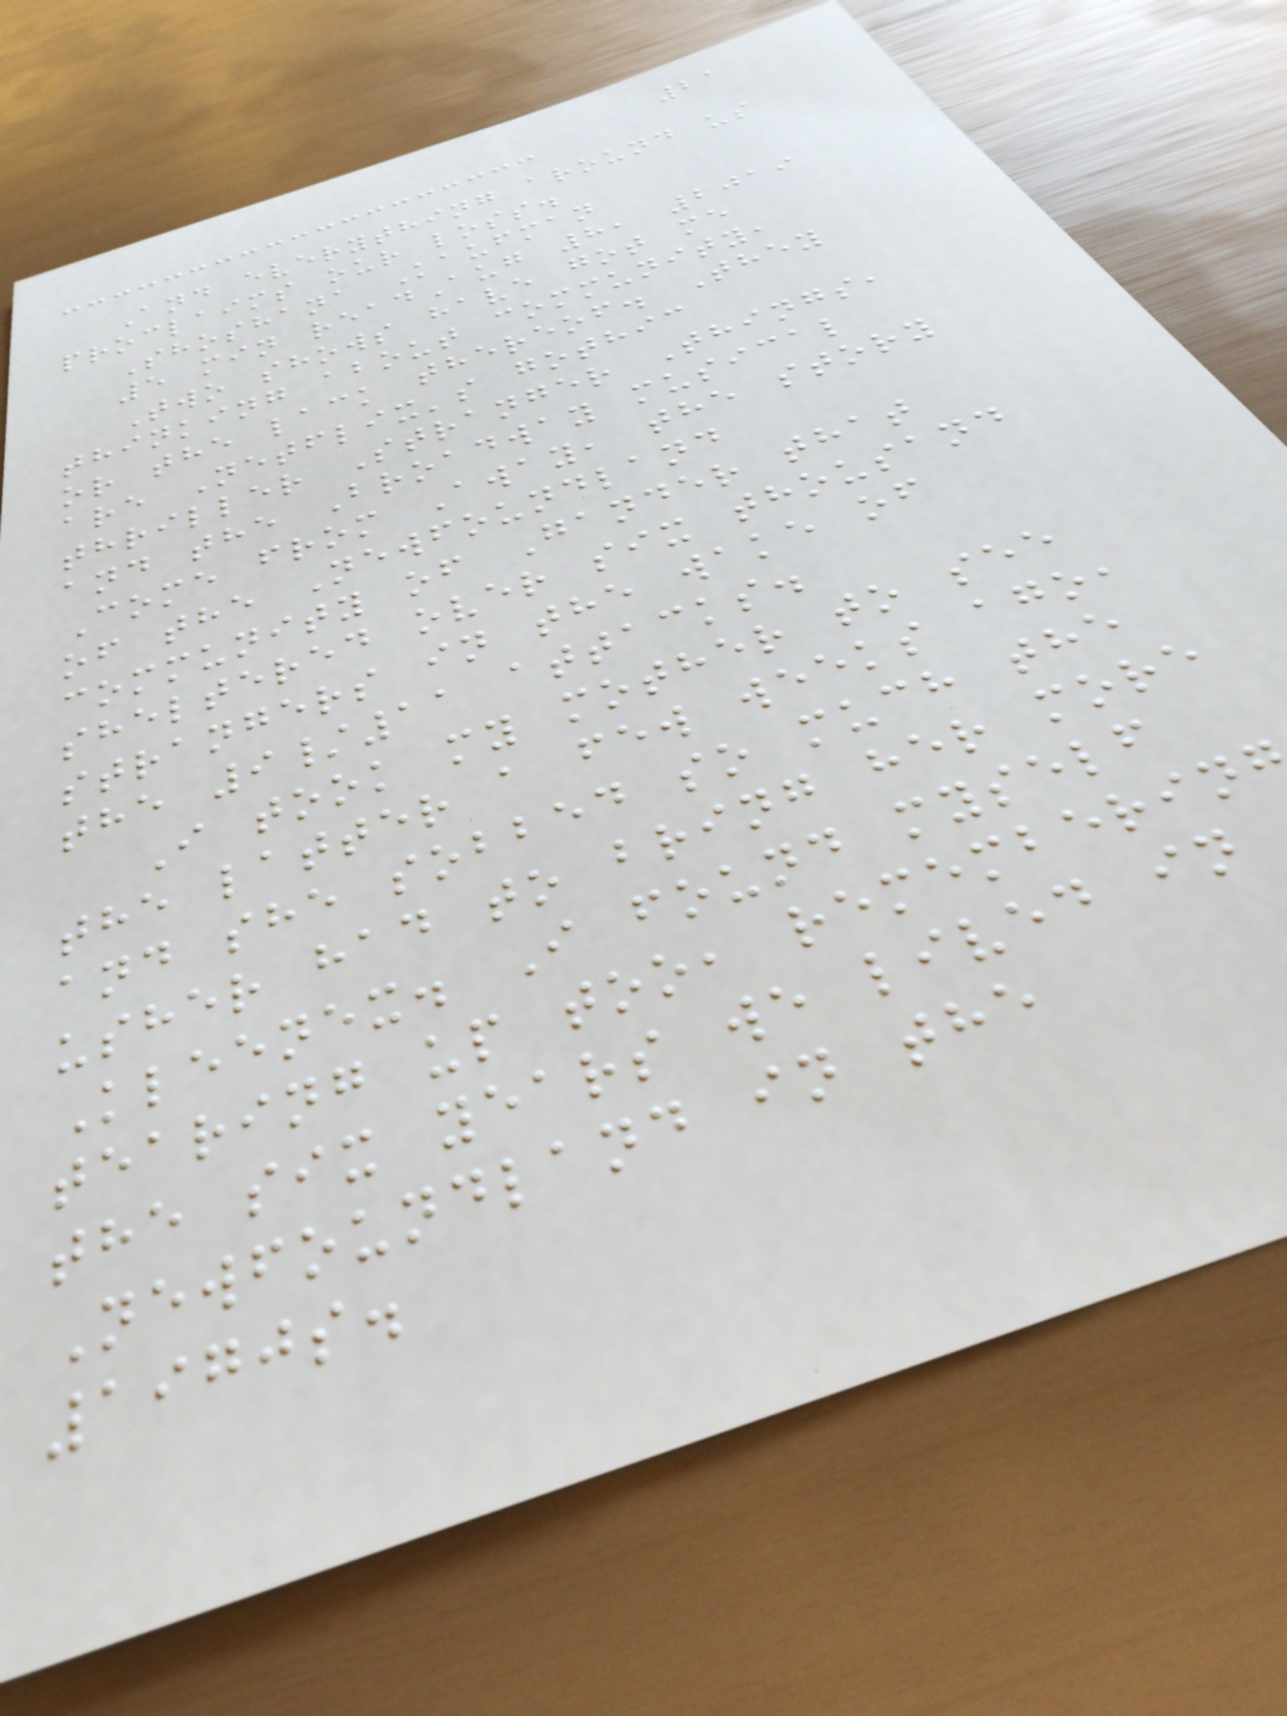21
And everything around us
proclaims our loss.
Shoshana Kaufman
5 min readAug 8, 2019
Two shows have got me
thinking about community,
or the lack thereof. They
are Netflix's gothic
thriller Stranger Things,
and the Broadway musical
Come from Away, the story
of the Newfoundland
community of Gander that
sheltered over six thousand
strangers in the wake of
the 9/11 attacks.
I took my mother to see
the latter a few weeks ago,
and she sobbed so much the
usher had to bring her more
Kleenex. I found myself
tearing up too, rememberin
the six years we lived in
Newfoundland in the
1970s.
